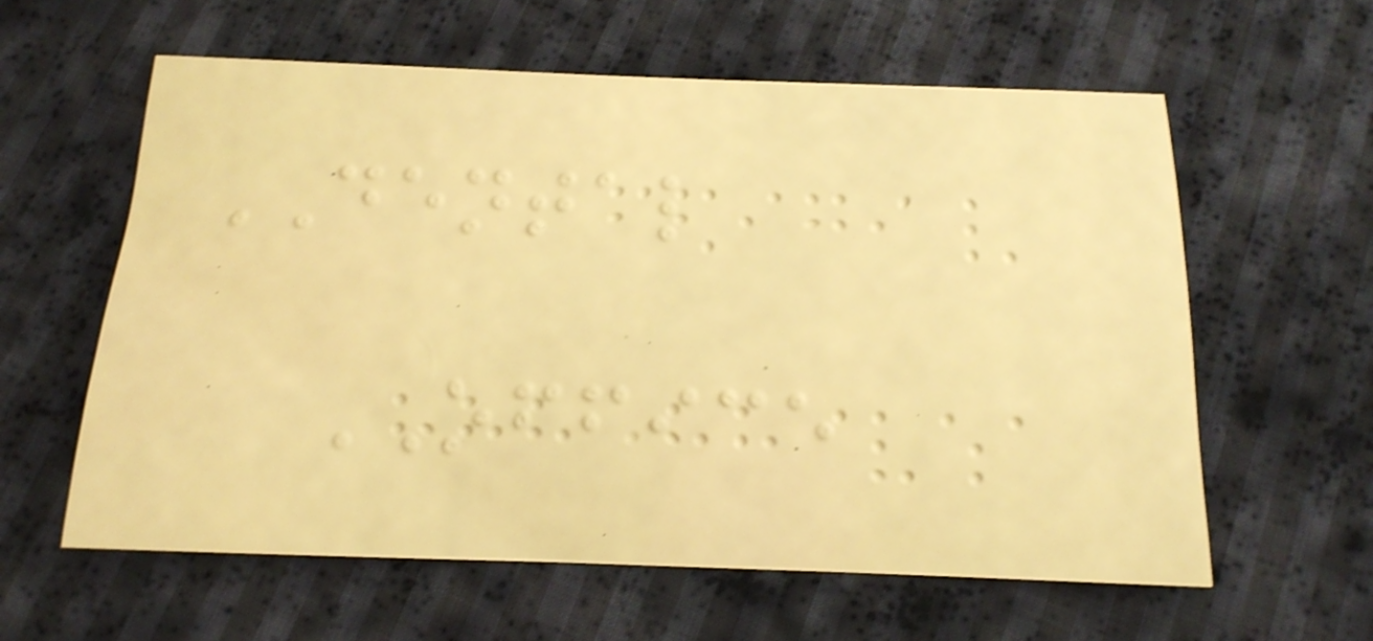DENTAL
OFFICE
